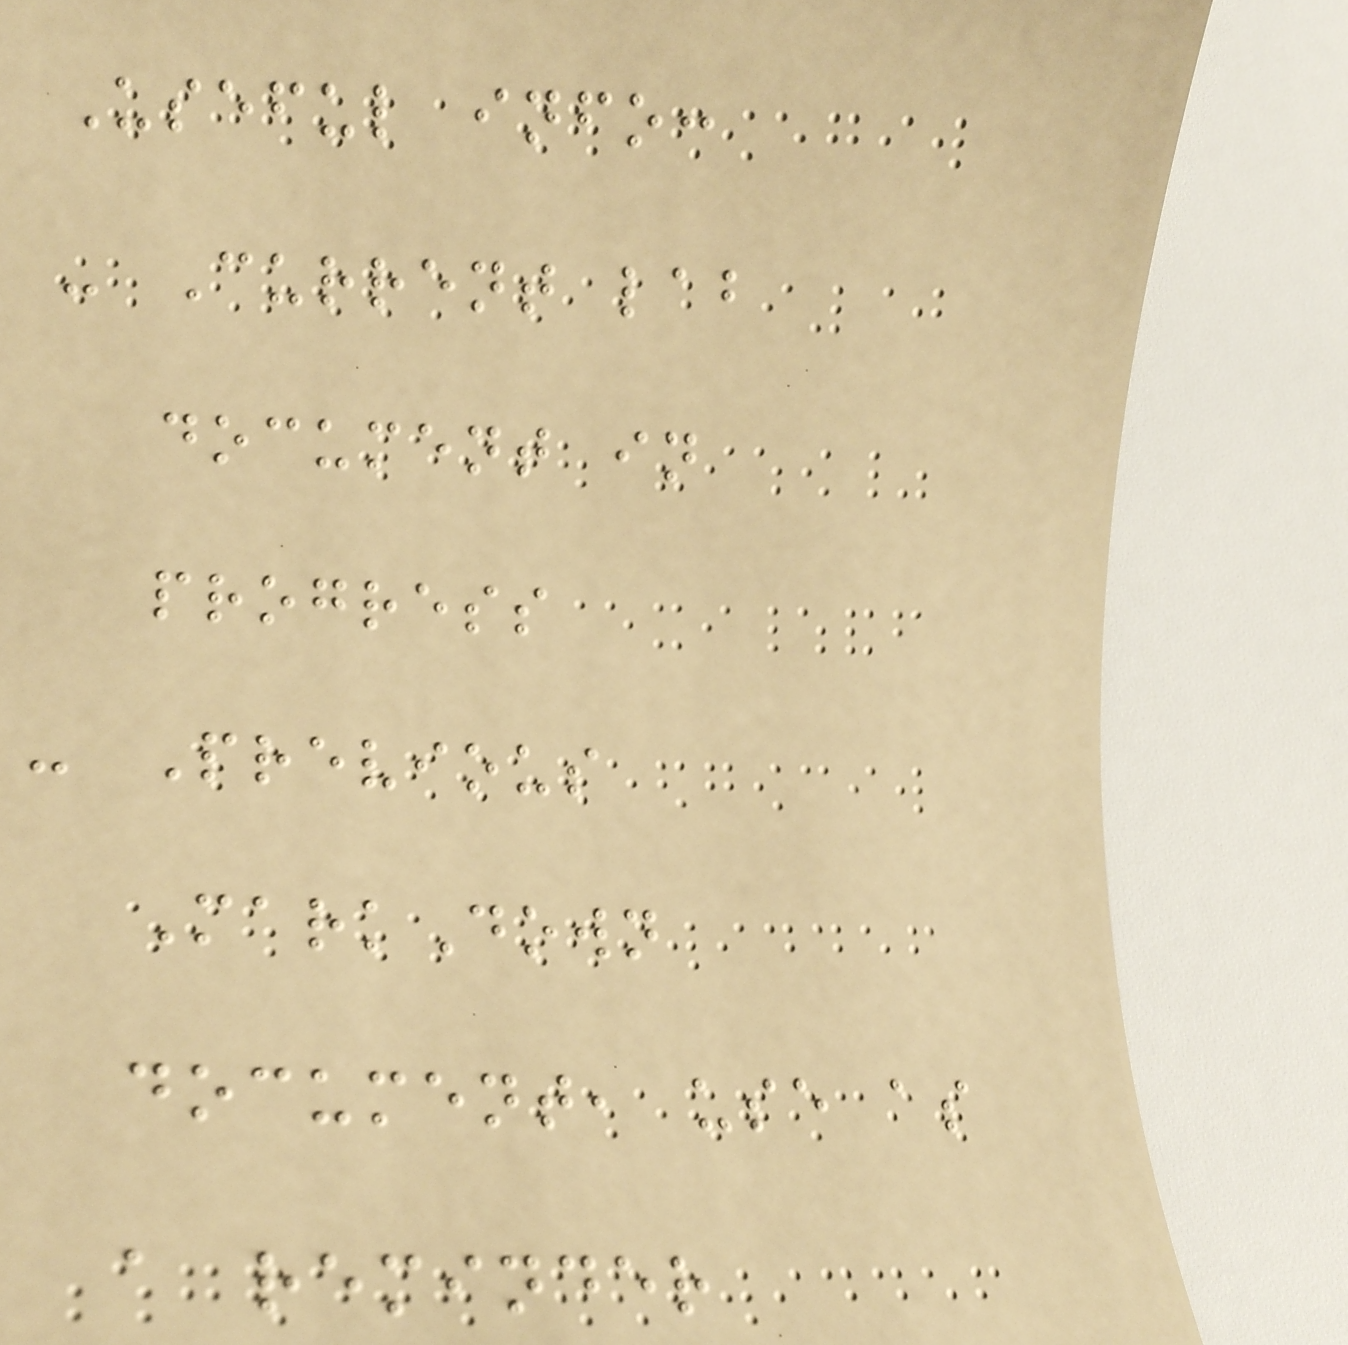Useful info:
- Current lab
document in
progress
- Previous
MarkDown
document, use as
a reminder
